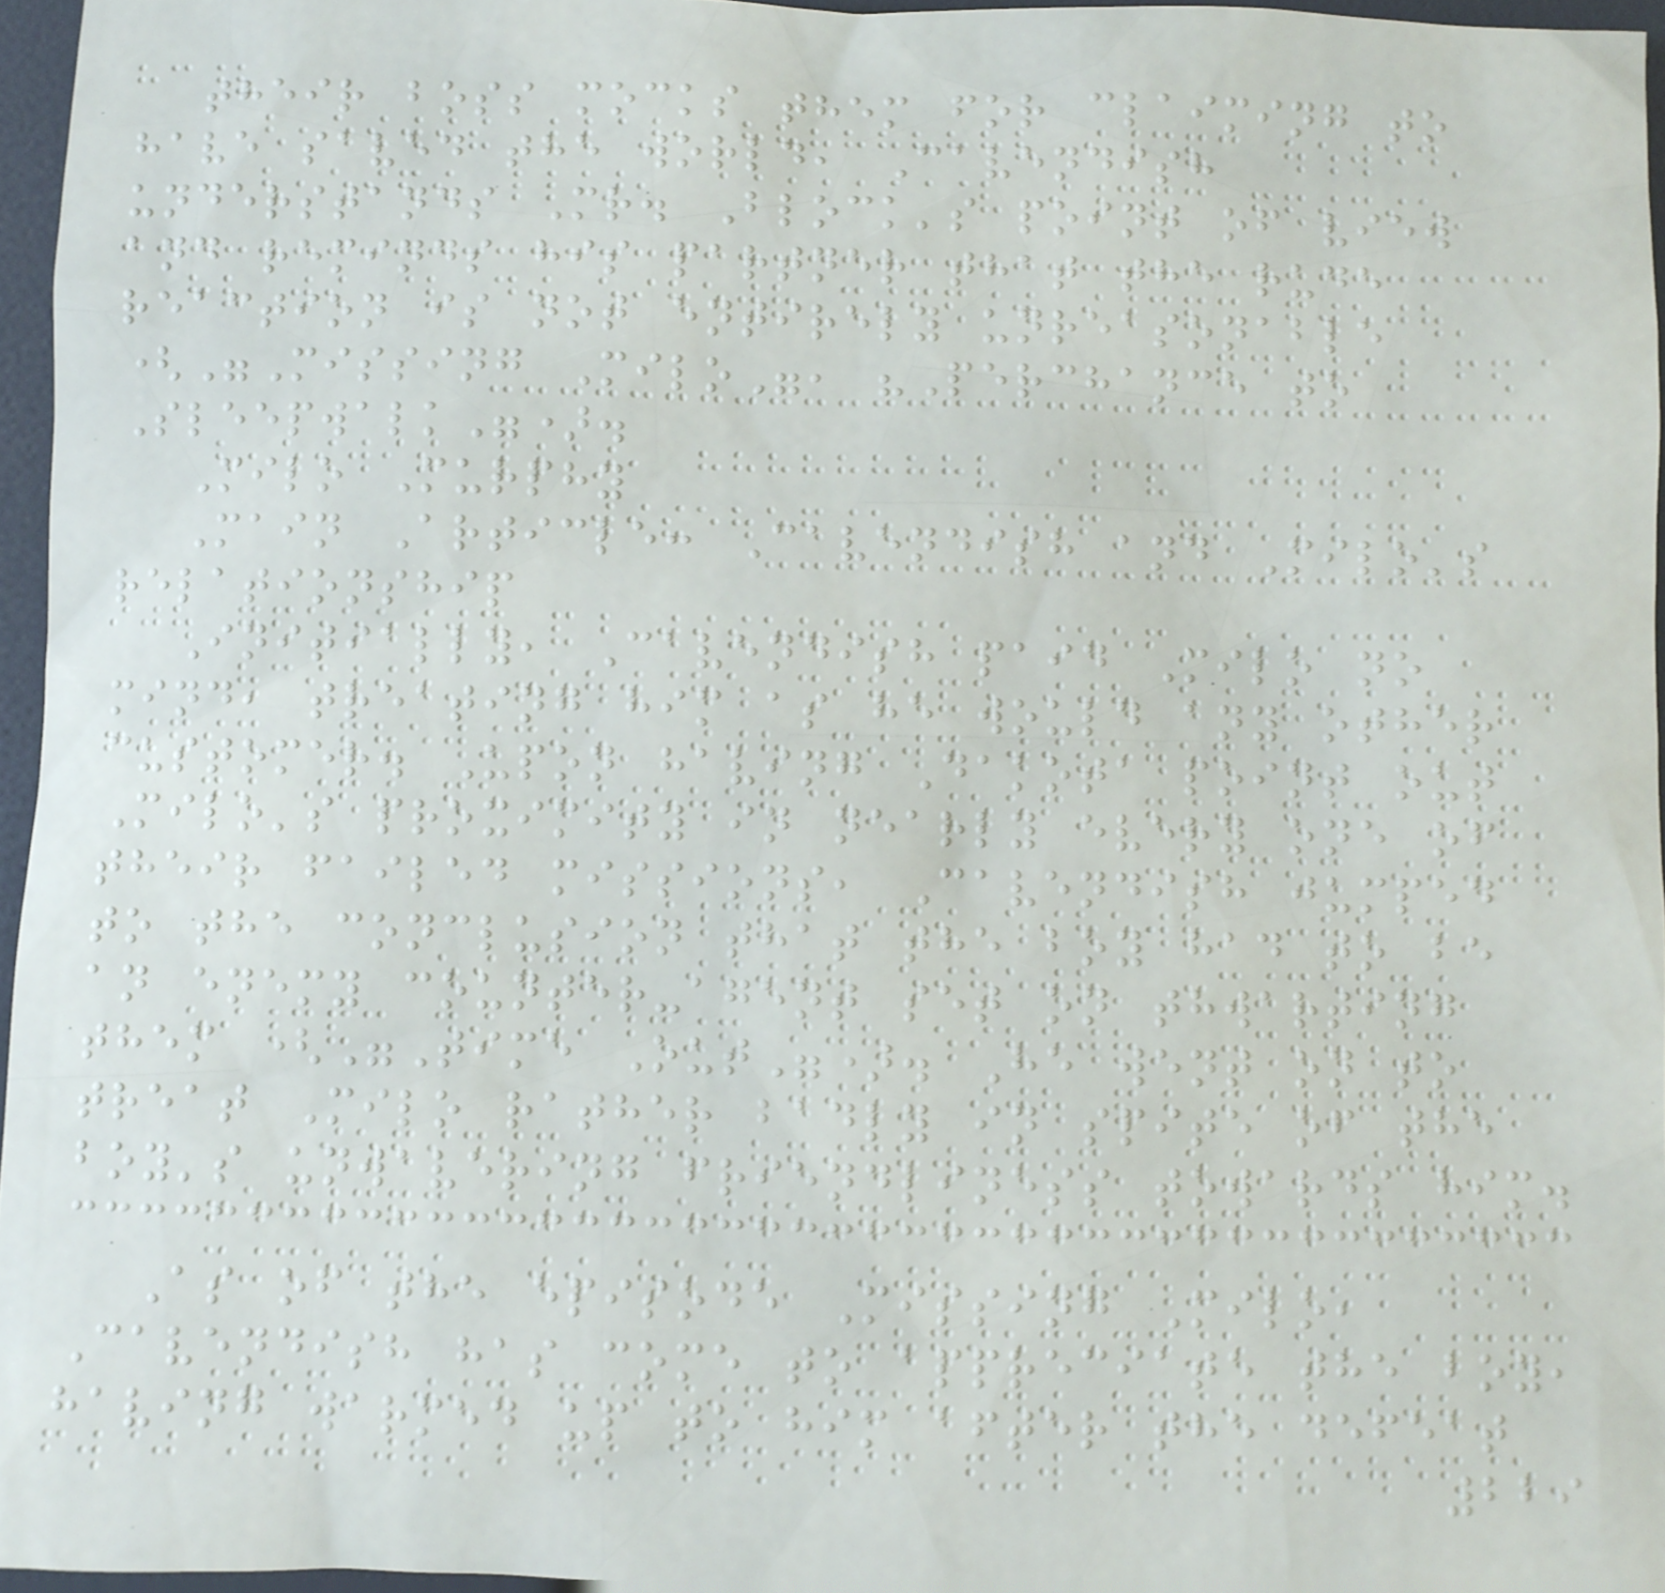their boss mocks them for claiming to
have saved the world, Cavendish
understands Mr. Block's point of view
and reminds his partner that the rude
reaction is not entirely unreasonable
("Missing Milo", "Perchance to
Sleepwalk").
Milo Murphy
Main Article: Cavendish and Milo's
relationship
Initially, Cavendish paid Milo no
mind, treating him as he would any other
customer. Upon having Dakota point out
Milo's proximity in nearly every one of
their failed missions, Cavendish jumped
to the conclusion that the boy had to be
an enemy counter-agent set on thwarting
them ("Time Out"). He went on to
treat Milo rather badly in spite of the
boy's unwavering friendliness towards him.
As of the episode Missing Milo,
Cavendish has come to appreciate the boy,
having warmed up to him after the defeat
229
